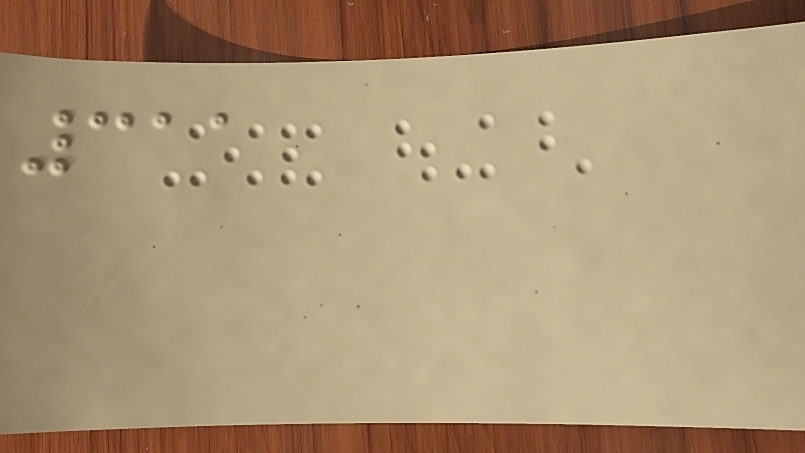311
